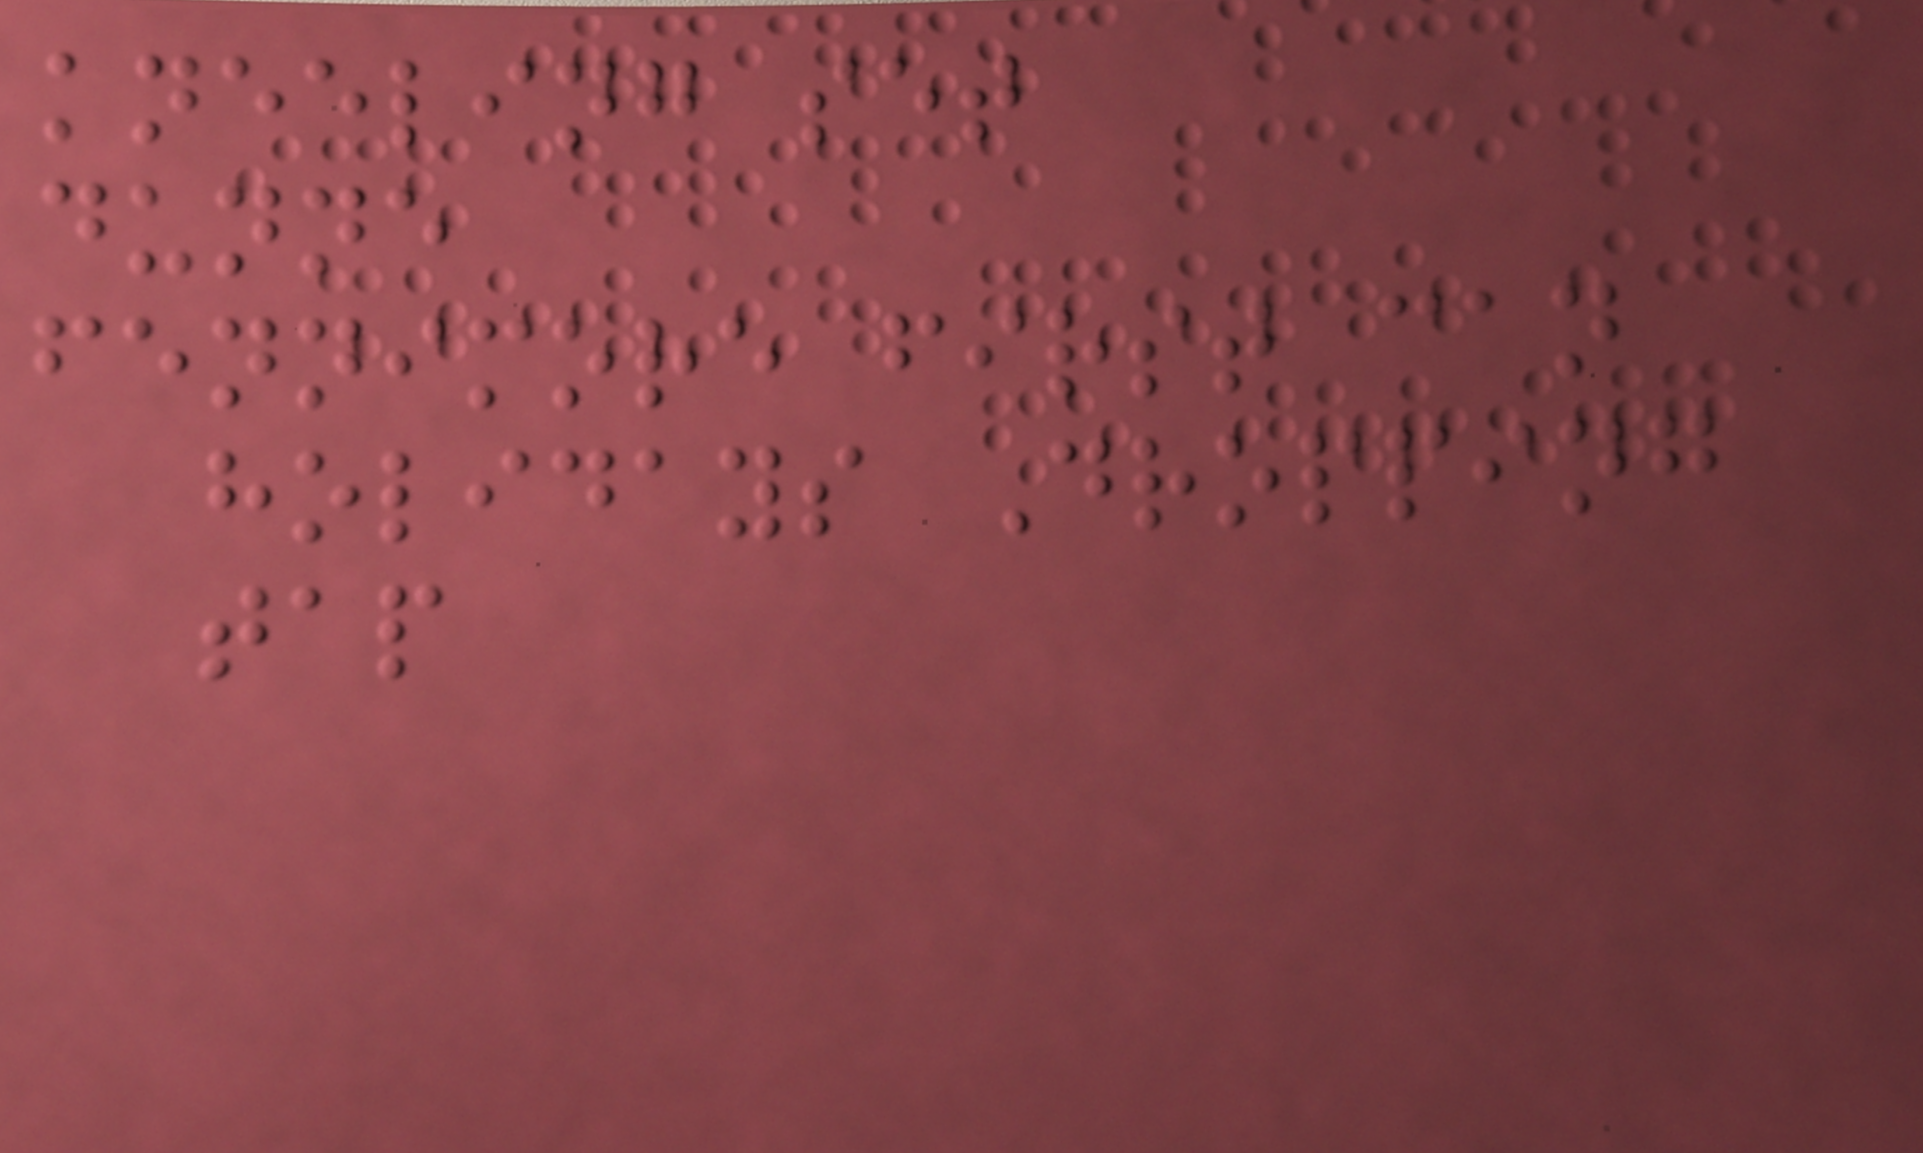kneeling set
dunne
fennimore first can
holidays Dropping
tap
